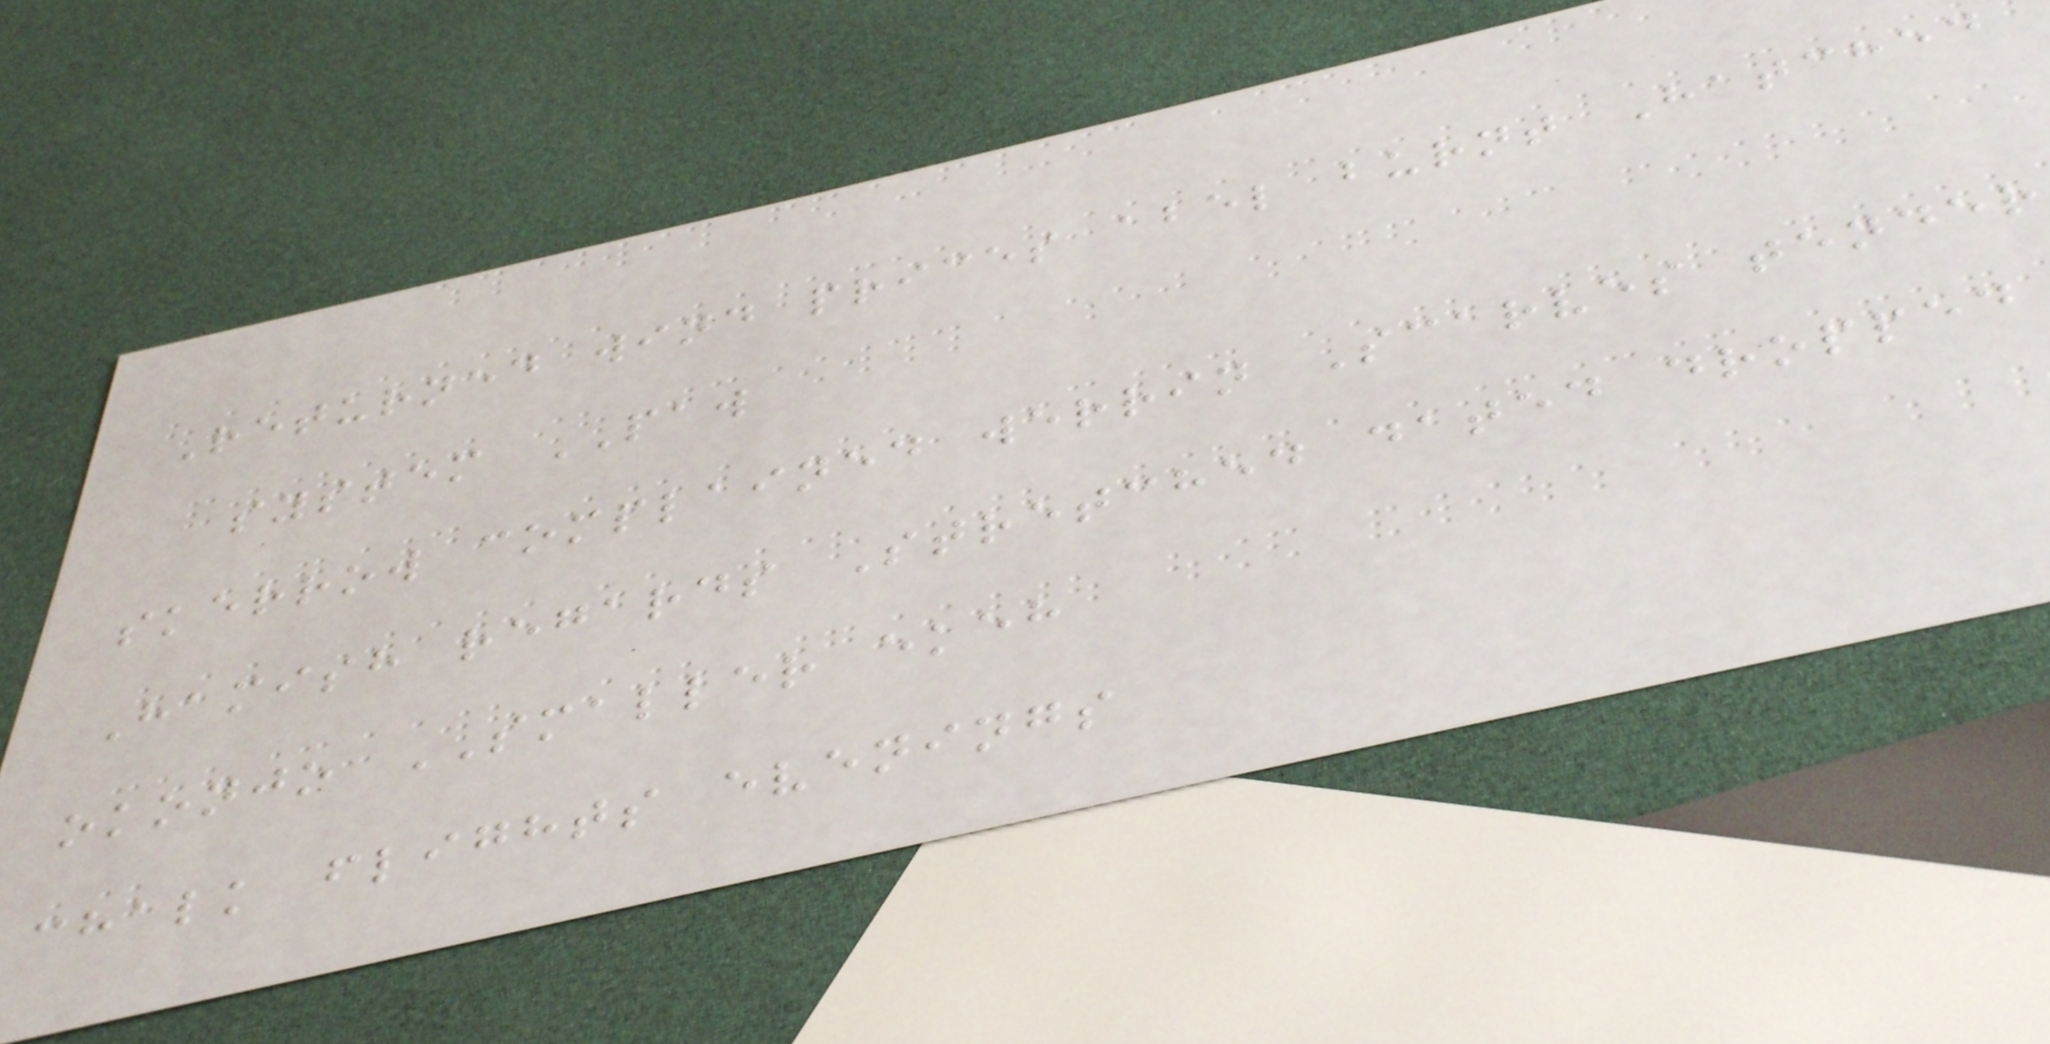Returned wind prices abel burnt Hatched
system PAW
skerrow complained werrin Scarves tender
Hamish regards Stretched dated dropped
okonjo SMALLER ekeh
chalk flights evenings
